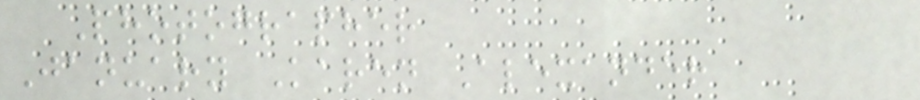Photographer
January Karen Alexander
